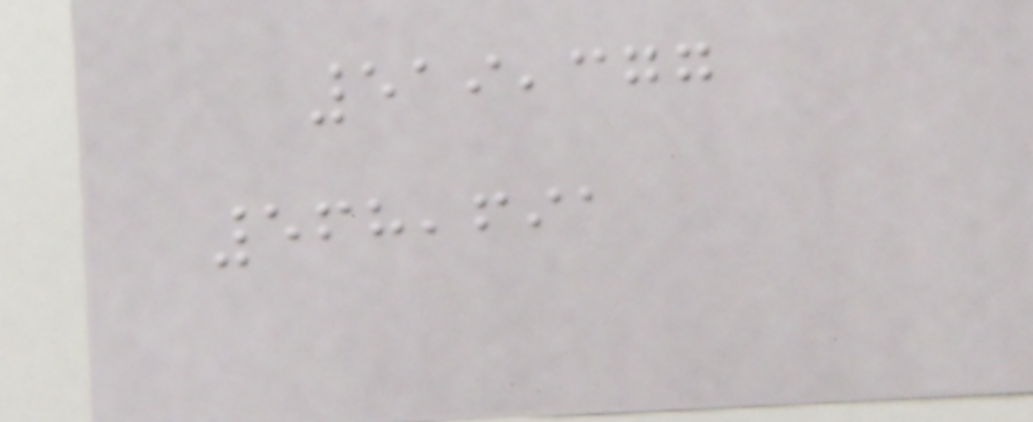519,377
568,691
